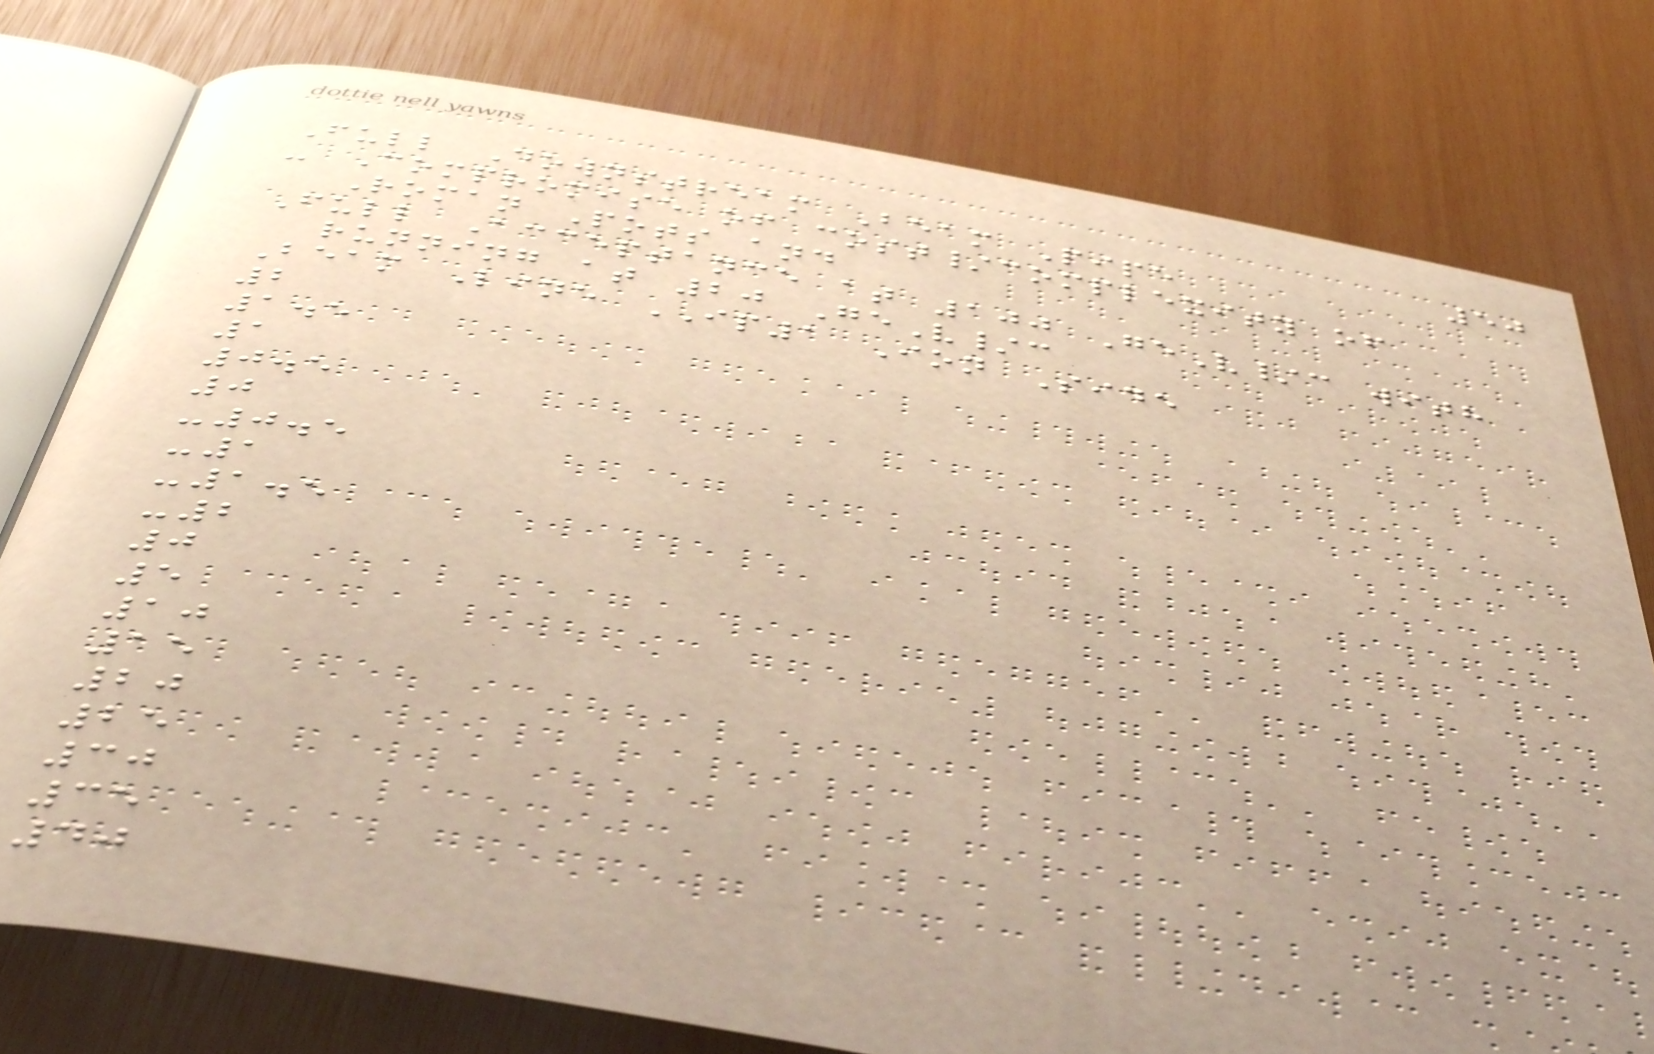50
Full Downstream Beam Pipe
- Compromise of cost/complexity of
Roman Pots and
Full Acceptance at 100 GeV/c with
running at 20 GeV/c
Beam Line IP1 Ion Side
2
1.5
1
0.5
0
-0.5
-1
-1.5
-2
0
5
10
15
20
25
30
35
40
